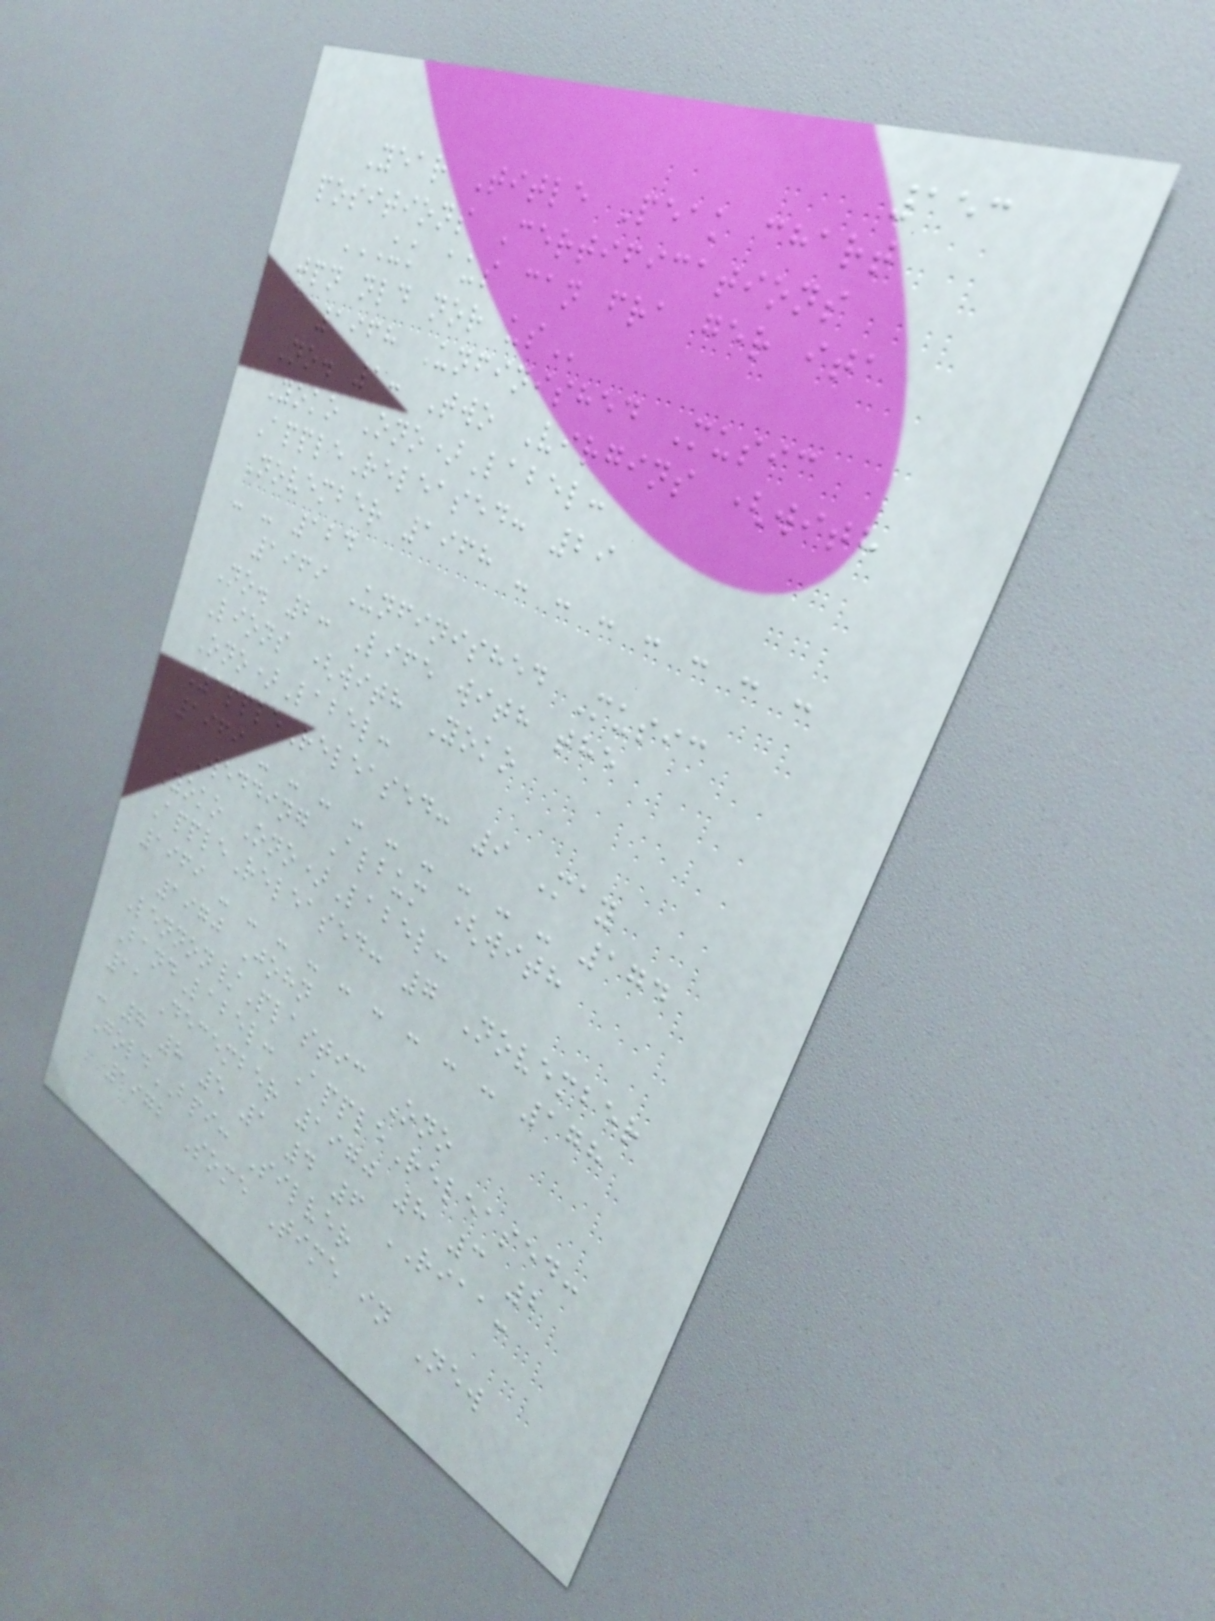153
Year Title Peak chart
positions Certifications
UK AUS CAN FRA GER ITA
JPN NLD NOR US
1968 Unfinished Music
No. 1: Two Virgins (with
Yoko Ono)Label:
AppleReleased: 29
November 1968 - - - - - - -
- - 124
1969 Unfinished Music
No. 2: Life with the
Lions (with Yoko
Ono)Label:
ZappleReleased: 9 May
1969 - - - - - - - - - 174
Wedding Album (with
Yoko Ono)Label:
AppleReleased: 7 November
1969 - - - - - - - - - 178
1970 John
Lennon/Plastic Ono
BandLabel: AppleReleased:
11 December 1970 8 3 2
- 7 8 5 1 4 6 RIAA:
GoldBPI: Silver
1972 Some Time in New
